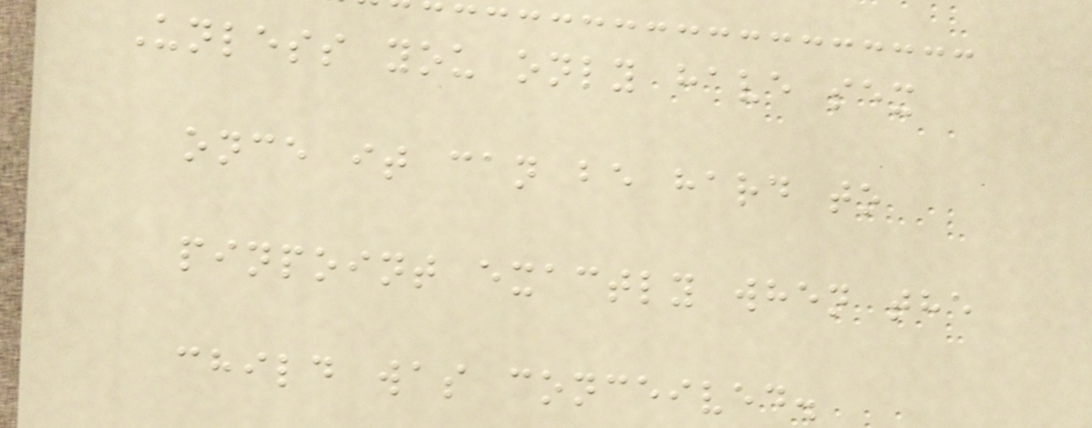Unless you only have sex
once it can be hard to
pinpoint exactly when the
child was conceived.
